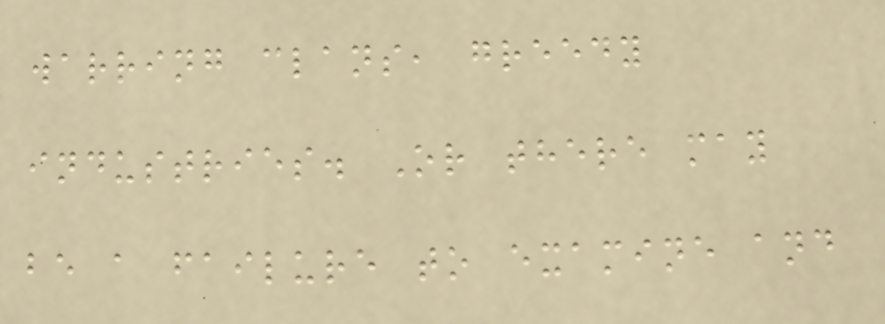warring clans, greedy
industries. Or there may
be a failure to examine and
